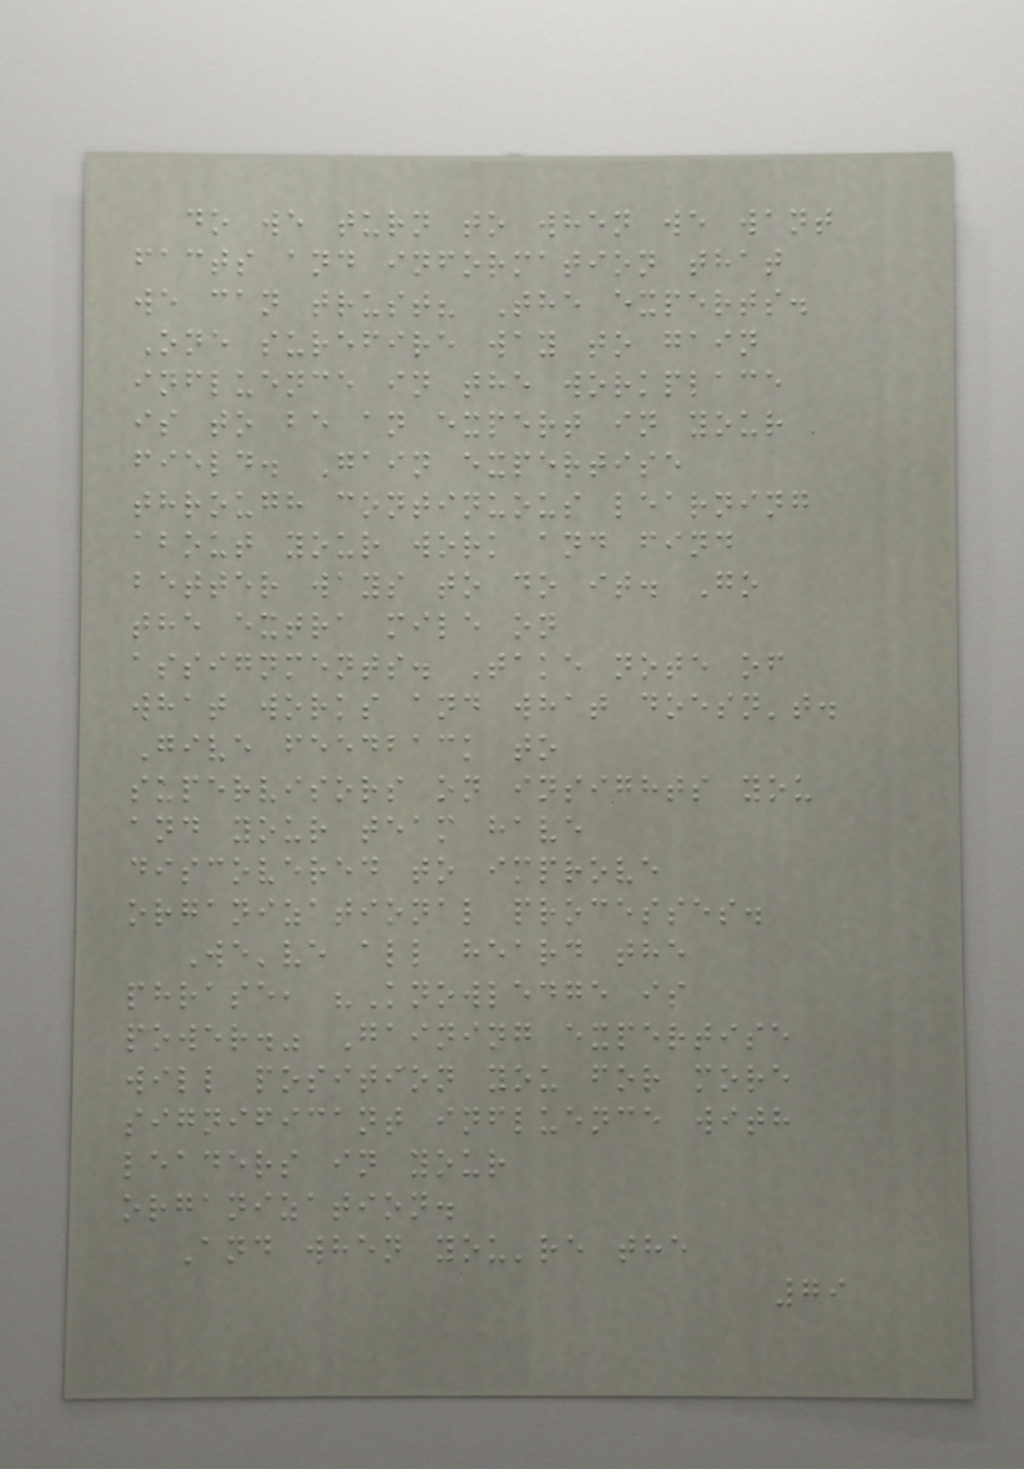do we turn to when we want
facts and information that
we can trust? The experts.
One surefire way to gain
influence in the workplace
is to be an expert in your
field. Gain expertise
through continuous learning
about your work and find
better ways to do it. Go
the extra mile on
assignments. Take note of
what works and what doesn't.
Give feedback to
supervisors on insights you
and your team have
discovered to improve
organizational processes.
We've all heard the
phrase, "Knowledge is
power." Gaining expertise
will position you for more
significant influence with
leaders in your
organization.
And when you're the
79
